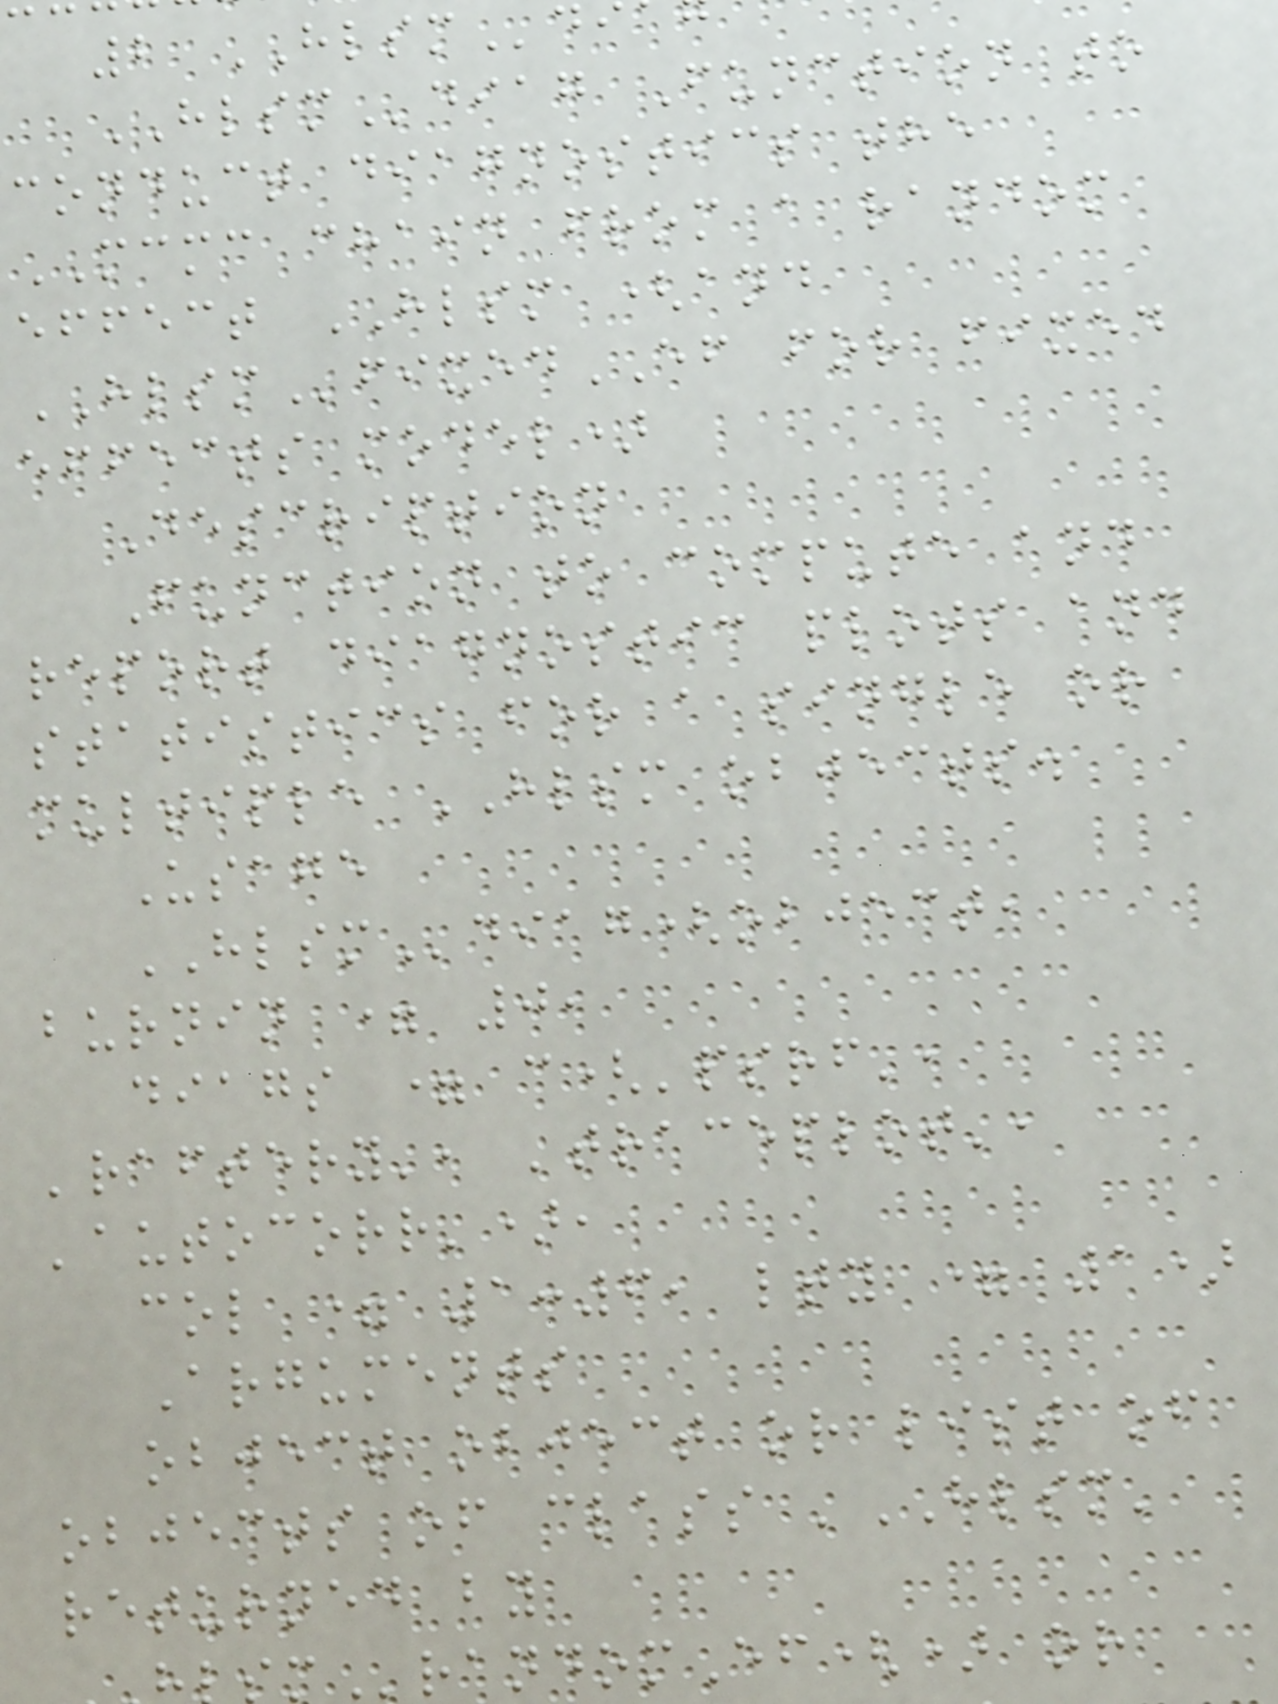2 HLSMd
HLSMdiag Function to
conduct diagnostics the
MCMC chain from a random
effect HLSM (and
HLSMfixedEF for fixed
effects model)
Description
Function to compute and
report diagnostic plots and
statistics for a single or
multiple HLSM objects.
Usage
HLSMdiag(object,
burnin = 0,
diags = c('psrf',
'raftery', 'traceplot',
'autocorr'),
col = 1:6, lty = 1)
Arguments
object object or list of
objects of class 'HLSM'
returned by
randomEf() or
